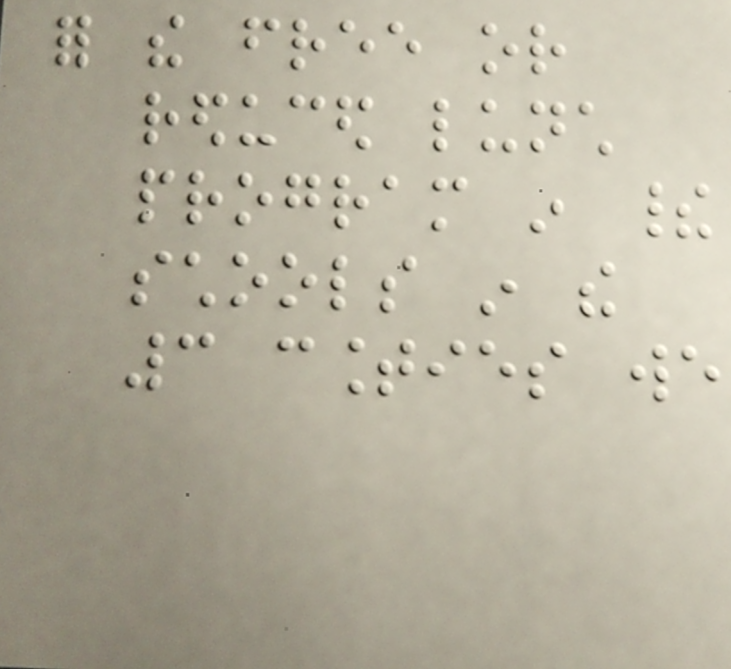for the free or
reduced lunch
program in their
schools in the
3 counties we
